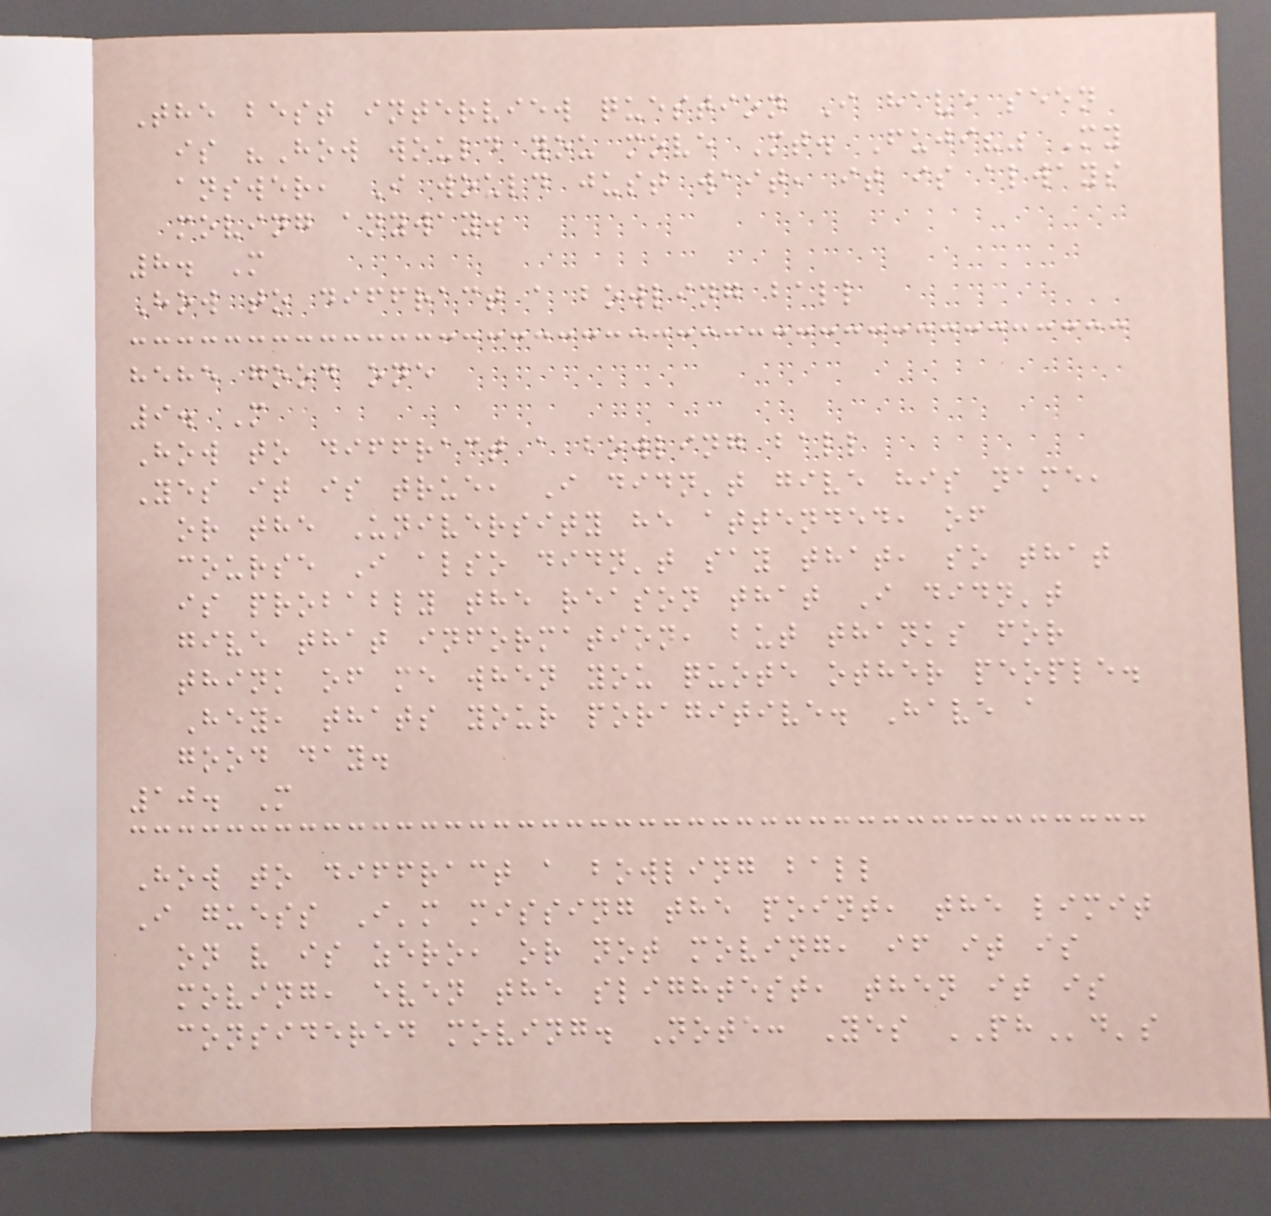The best interview question I have seen
is "How would you move Mt. Fuji?" My
answer, I would just wait, it is always
moving anyway.
8. M
How to diffract a bowling ball
hehe good one
9. M
How to diffract a bowling ball
Yes it is true, I didn't give his name,
or the University he attended, of
course I also didn't say that, so that
is probably the reason that I didn't
give that information, but thanks for
think of me when you quote other people.
Hey, thats your poragitive. Have a
good day.
10. M
How to diffract a bowling ball
I guess I'm missing the point, the limit
on v is zero, or not moving, if it is
moving, even the slightest, then it is
considered moving. Note: Yes PHd's
